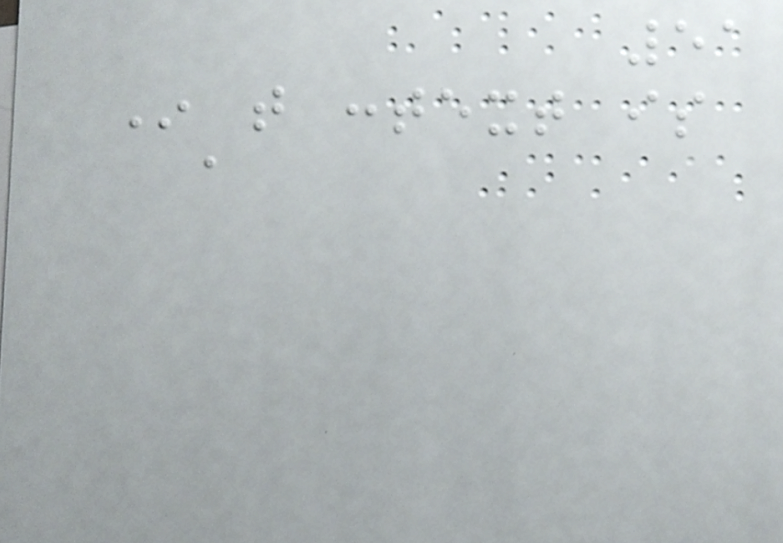51
In that context is
a
